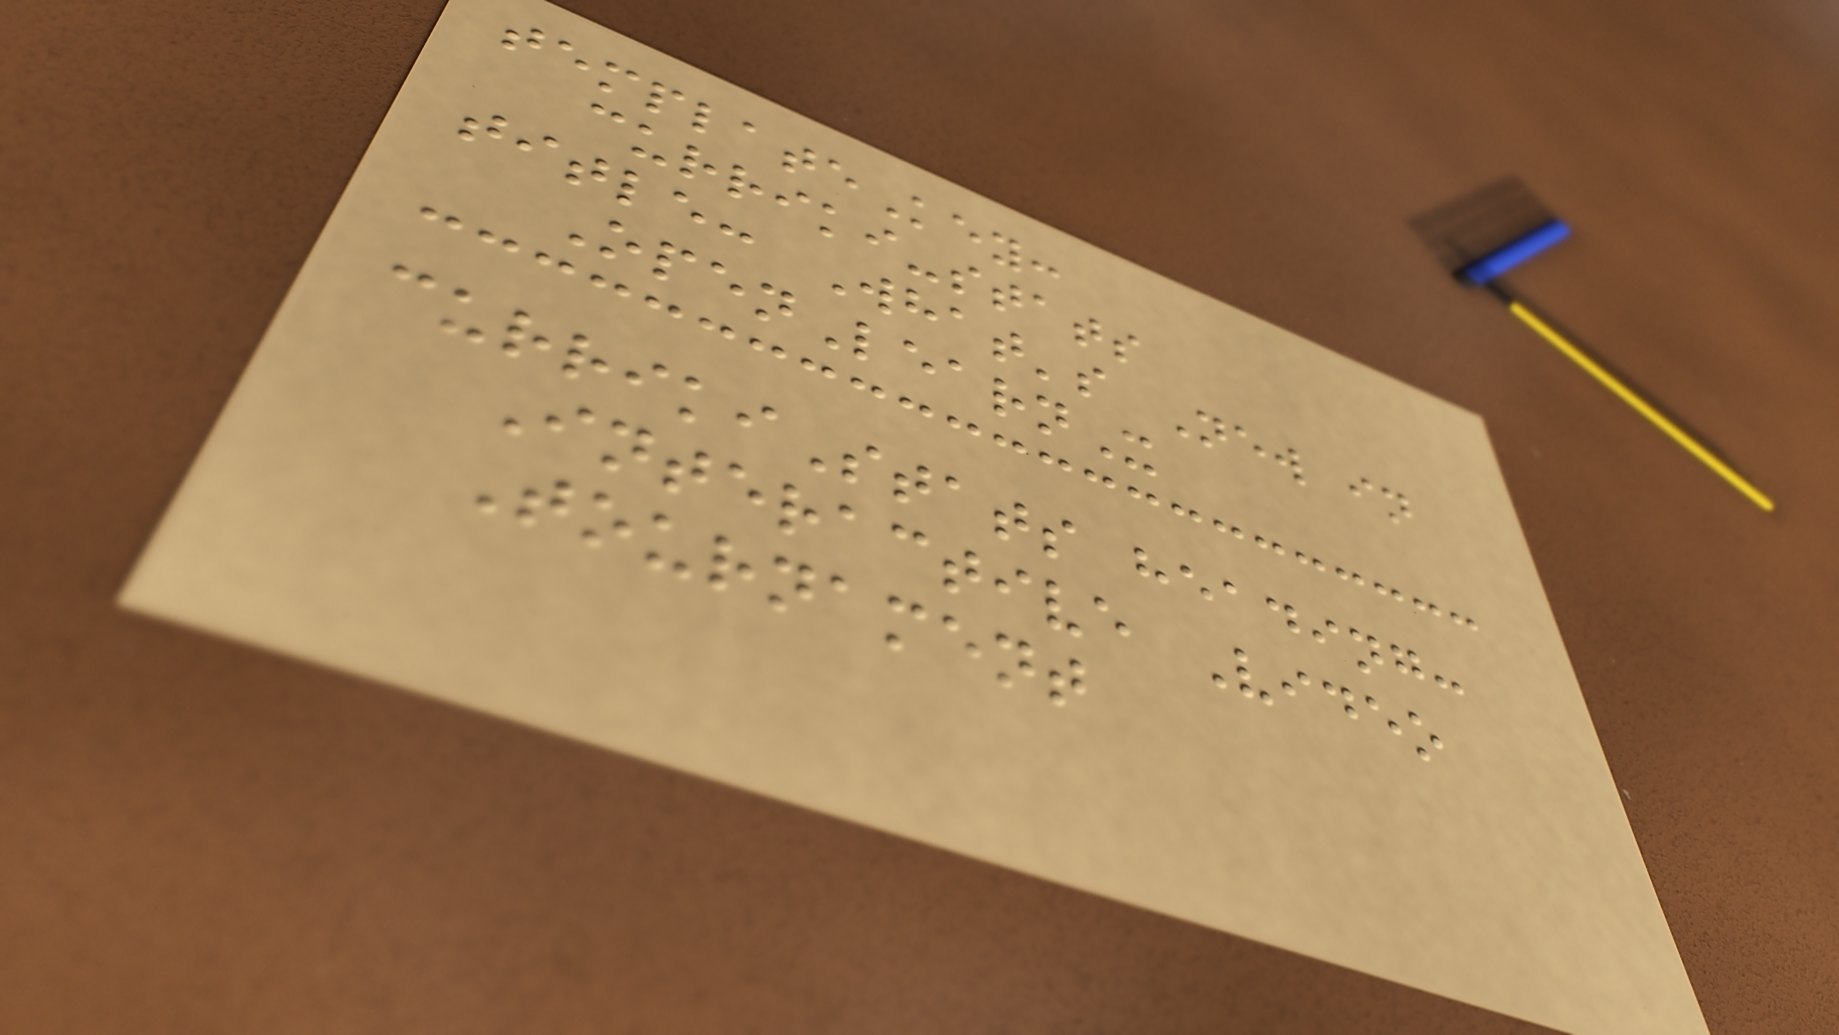templateKey:
curriki-stats
title: What's New in
OpenLearnX
currikiStats heading:
Interactive Video
Tournament
